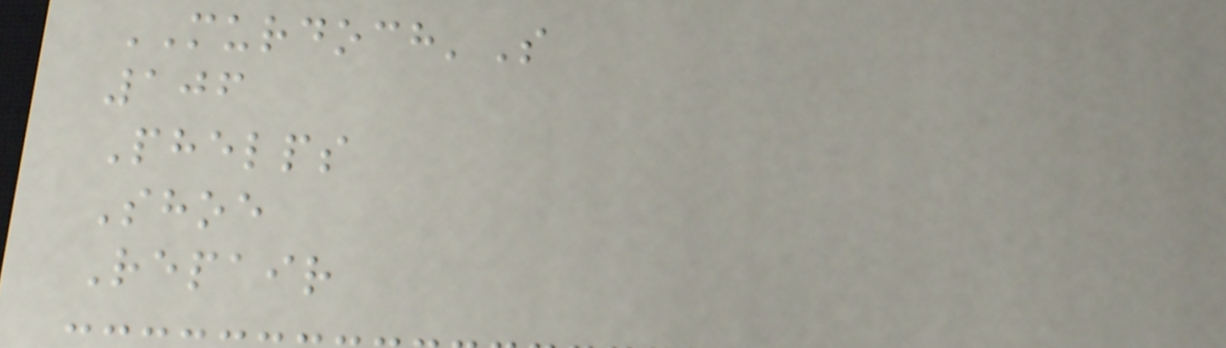MURDOCH'S
106
Phelps
Shoe
Repair
